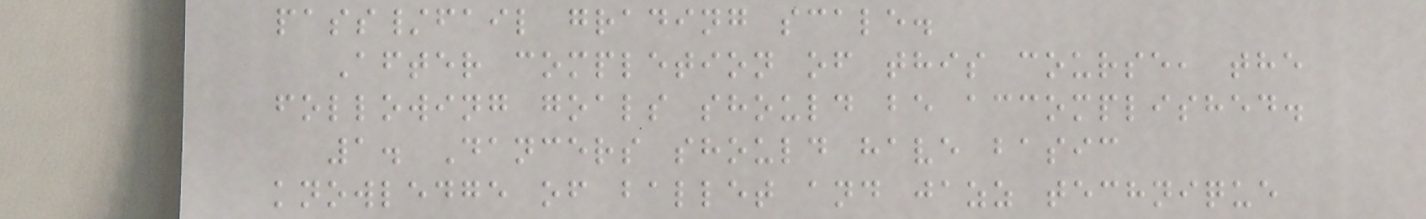pass/fail grading scale.
After completion of this course, the
following goals should be accomplished.
1. Dancers should have basic
knowledge of ballet and jazz technique
